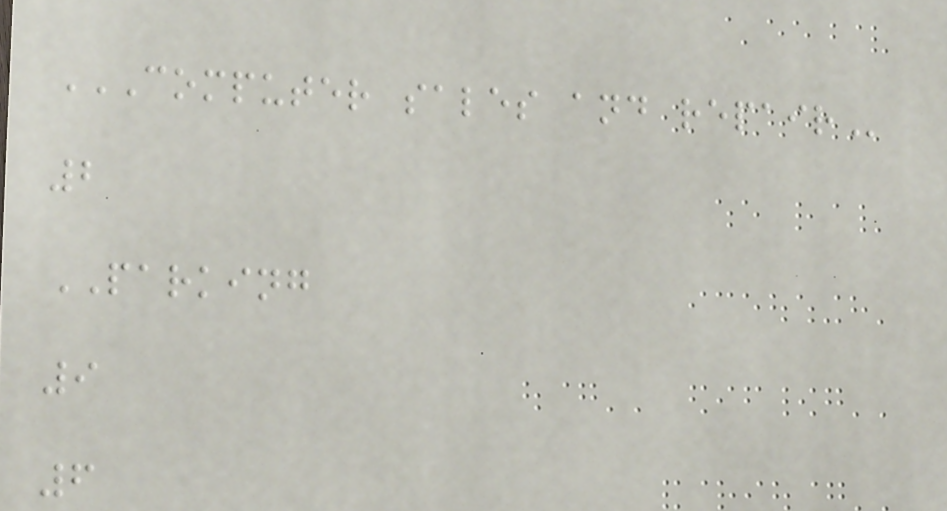COMPUTER SALES AND REPAIR
2
PARKING
9
6
